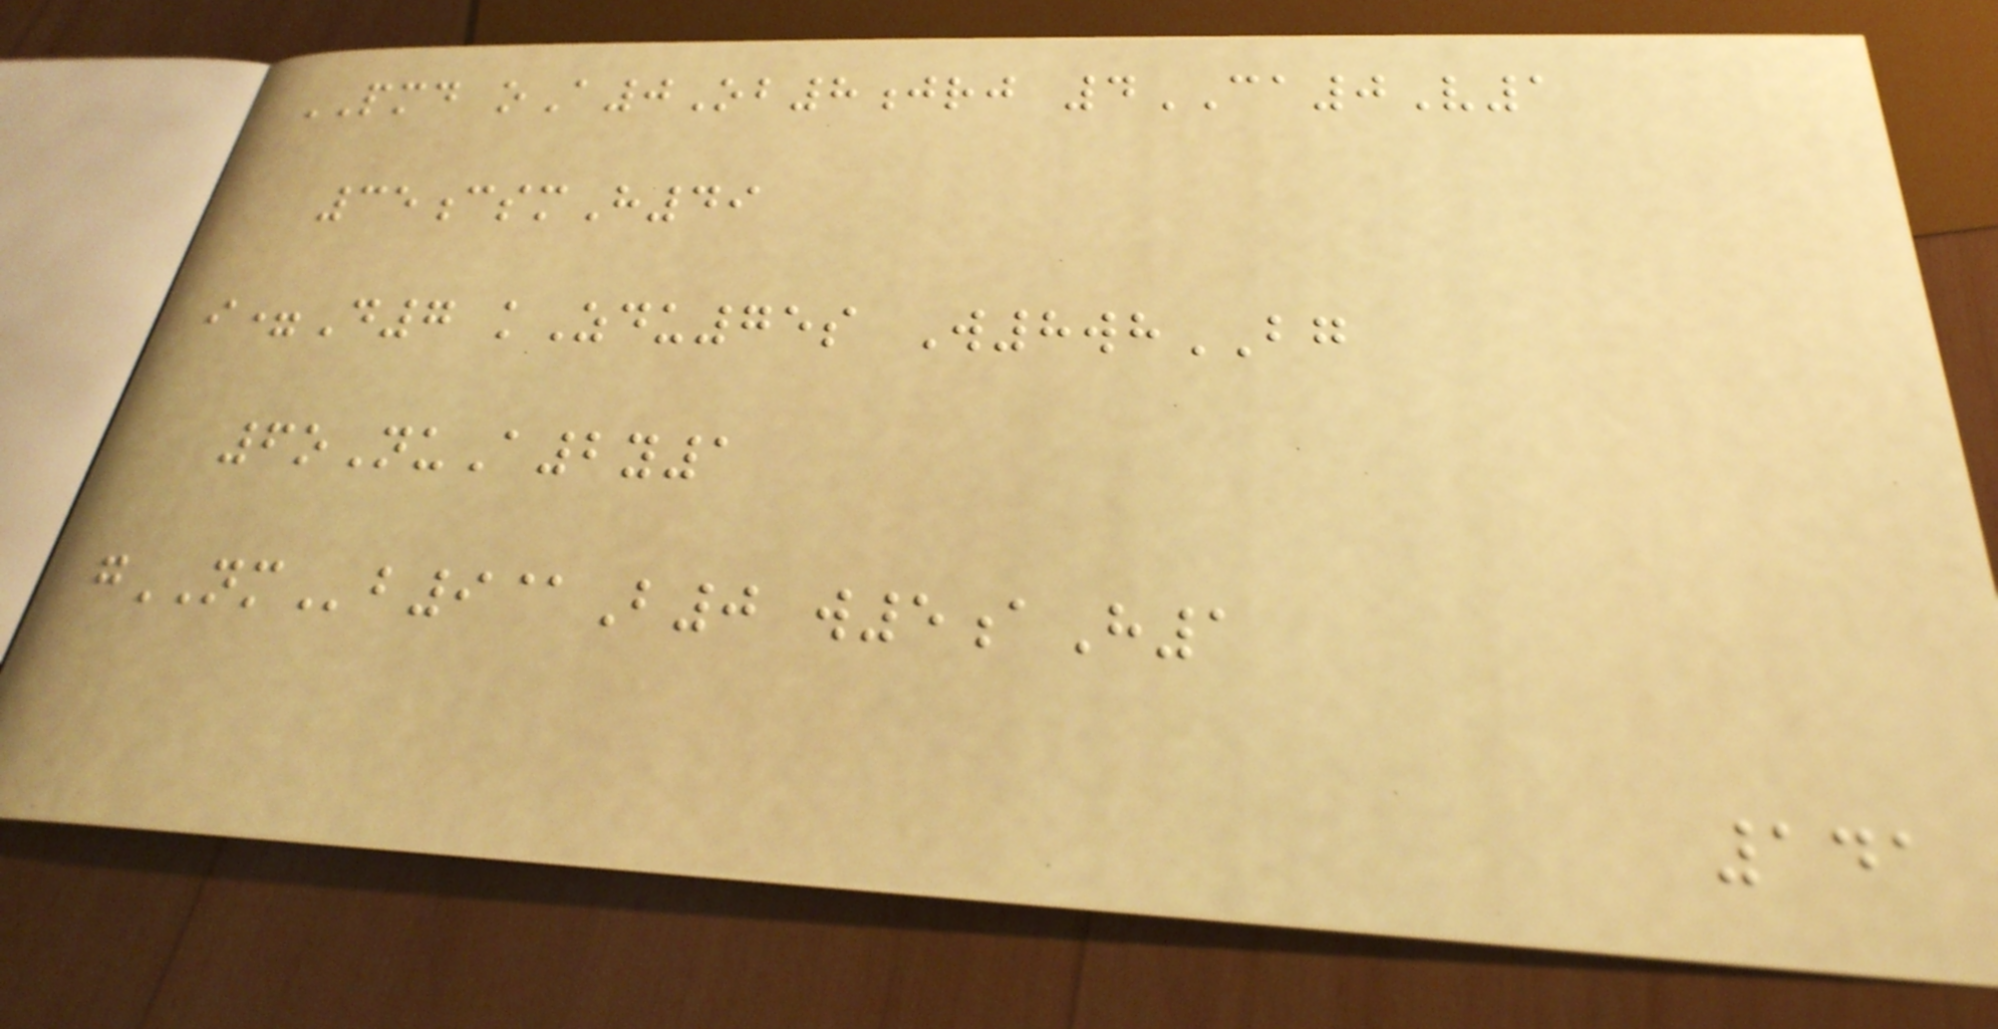PMD oA0Ob8jrj 4CA0V1
35csmH49
i=D7 kZdu75s W8whBG
6oNuA2y1
gNMb9@B0 w5aH1
141
